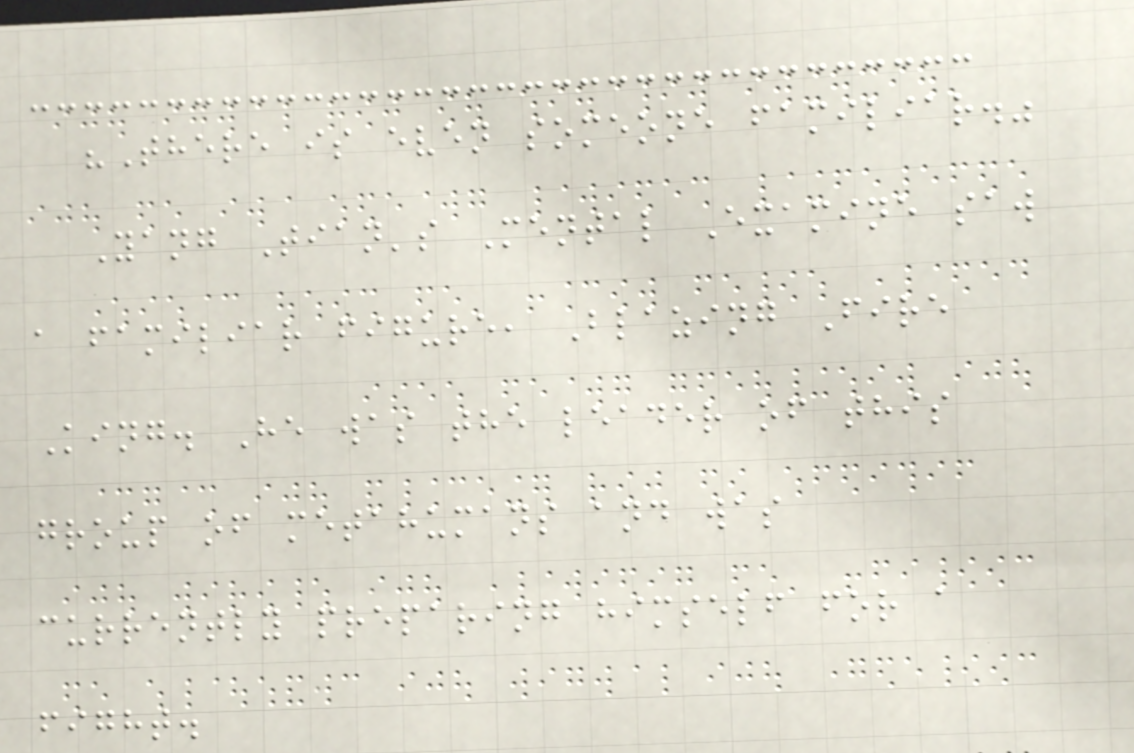"There is even someone familiar."
Yang Tian's Mental Examine saw
a familiar figure, Blazing Fire
King. He was the leader of this
group of metahumans and was
currently preparing himself for a
fight.
